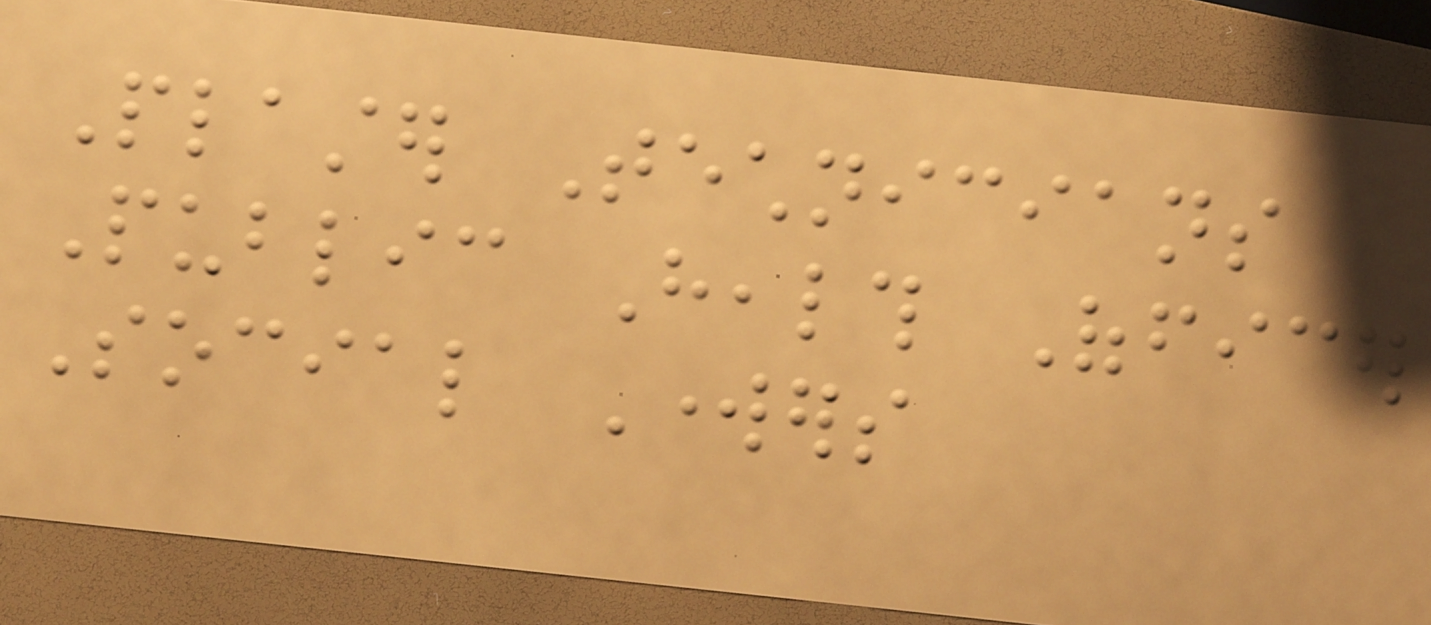Plaster Technicians
Public Health Officer
Social Workers
